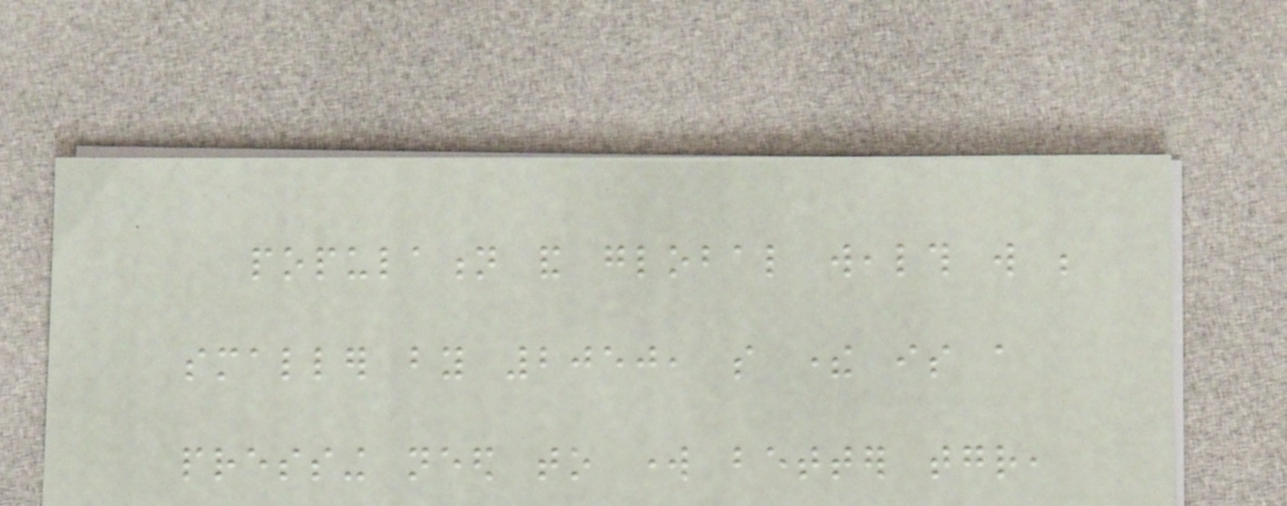population and global wealth will be
smaller by 2050, so there is a
pressing need to work better together,
